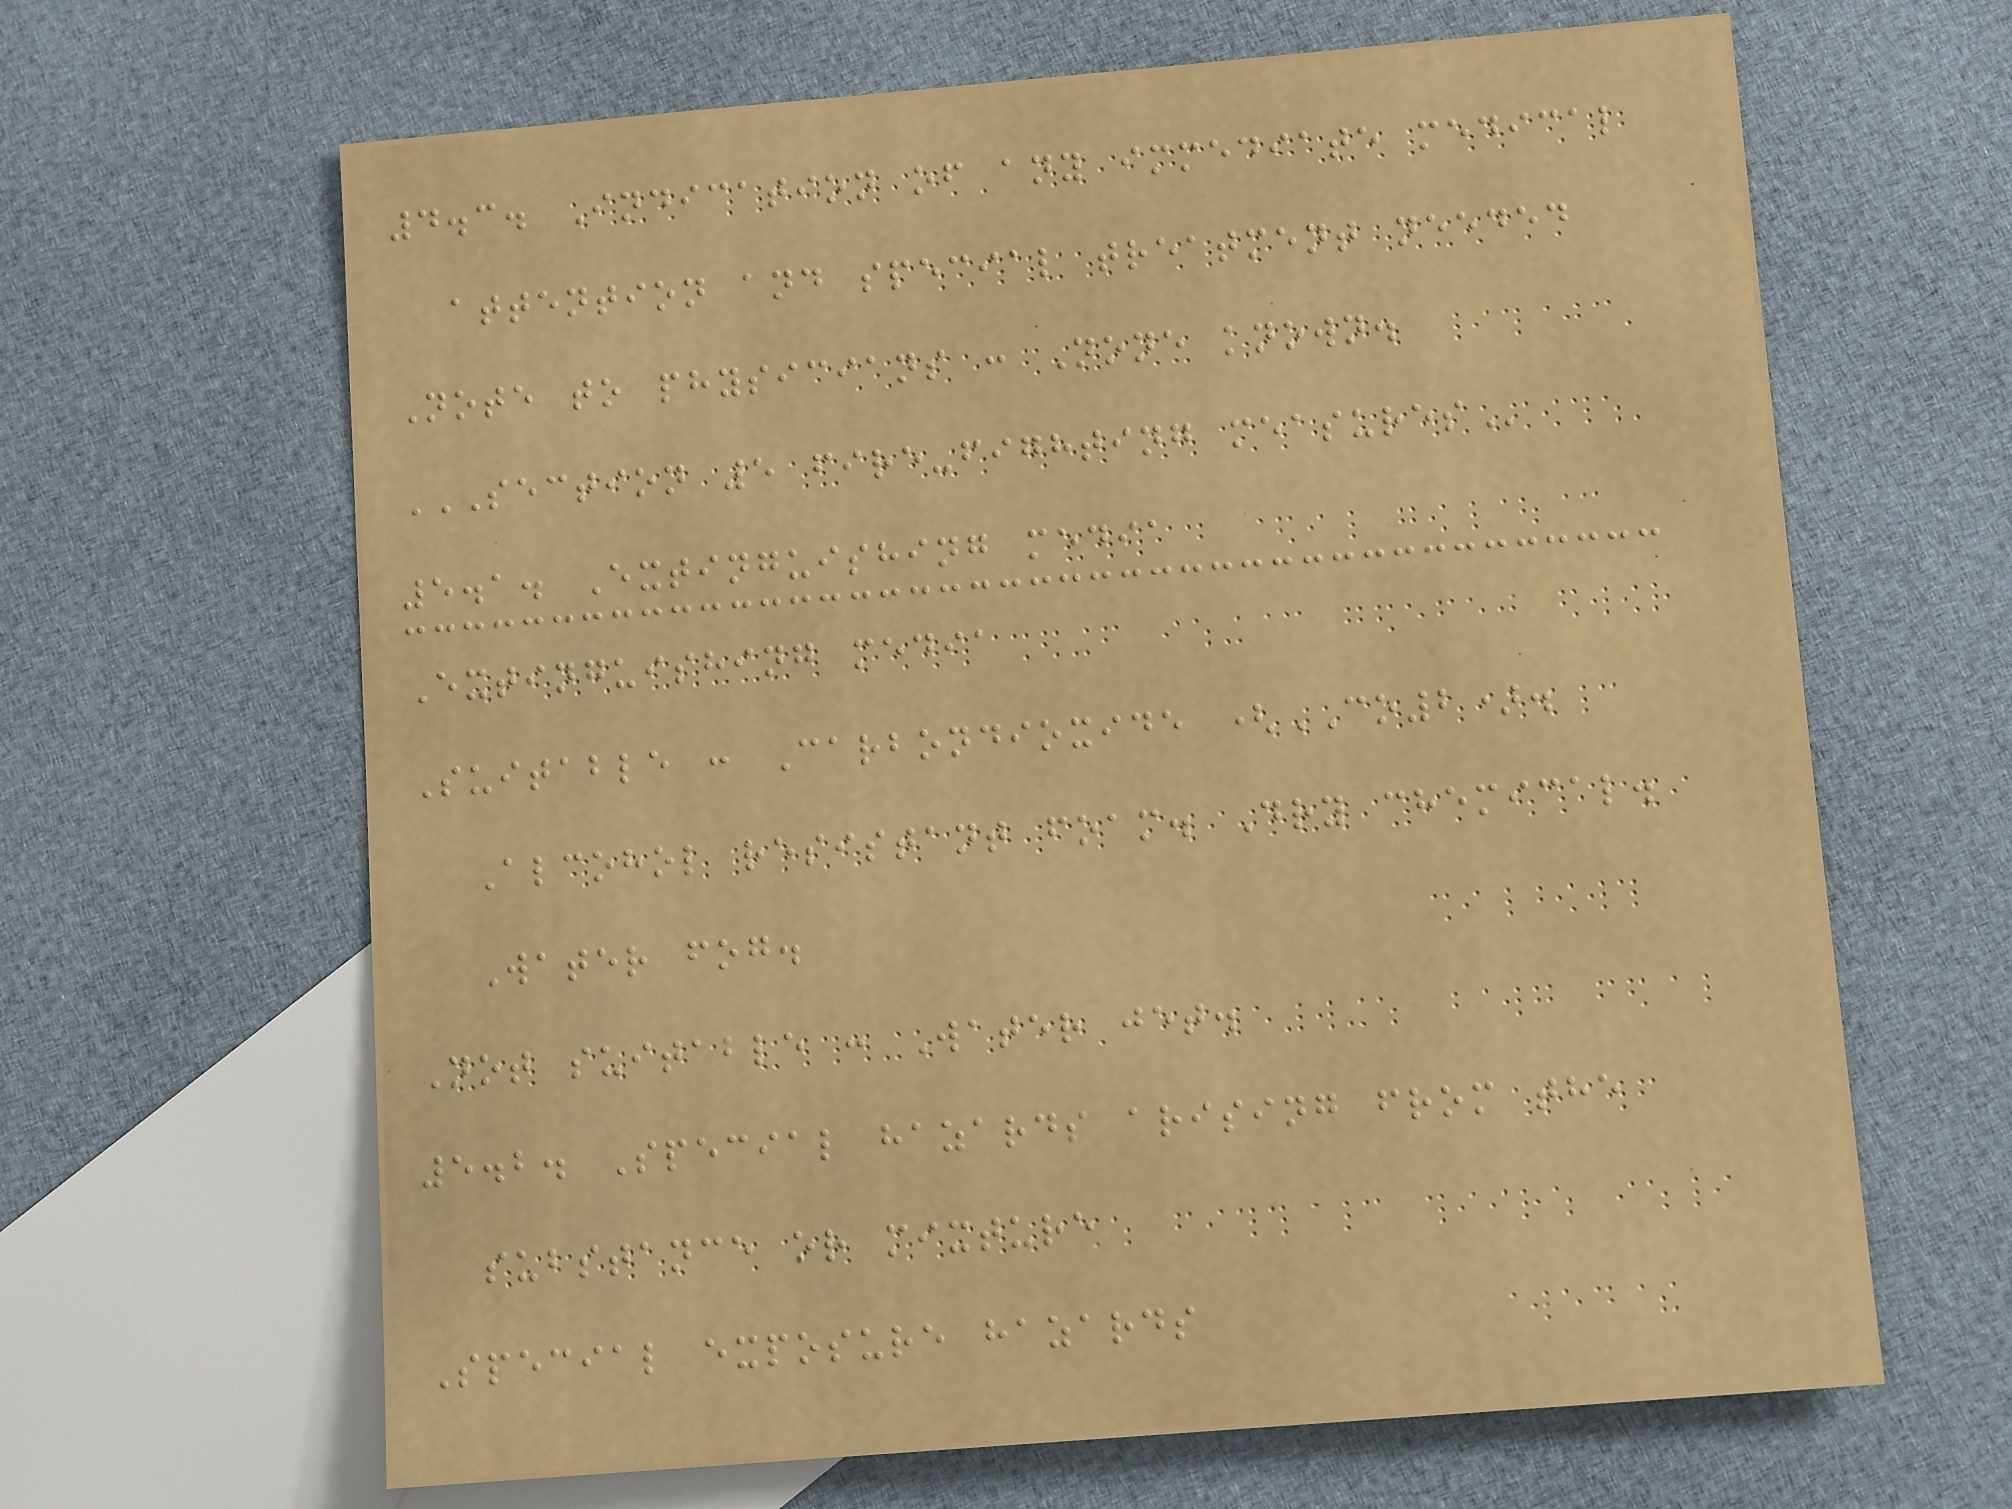4.3. Indication of any immediate medical
attention and special treatment needed
Note to physicians : None known.
SECTION 5 FIRE-FIGHTING MEASURES
5.1. Extinguishing media
Extinguishing media
Suitable : Carbondioxide (CO2).
Alcohol resistant foam. Dry chemical.
Water fog.
Not suitable : Water jet.
5.2. Special hazards arising from the
substance or mixture
Special exposure hazards
